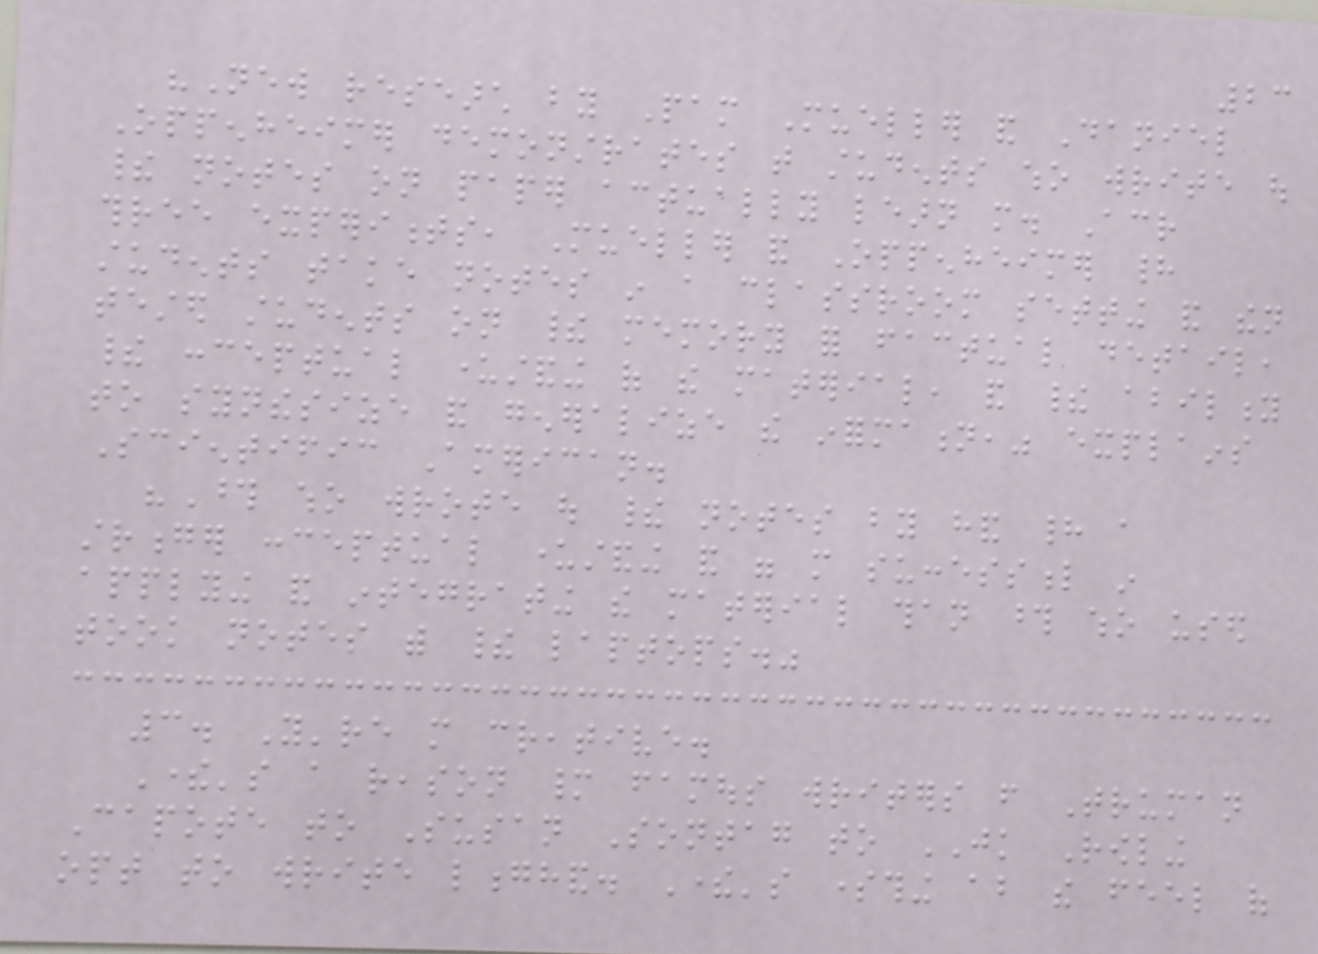23
"New research by Pam Mueller and Daniel
Oppenheimer demonstrates that students who write out
their notes on paper actually learn more. Across
three experiments, Mueller and Oppenheimer had
students take notes in a classroom setting and then
tested students on their memory for factual detail,
their conceptual understanding of the material, and their ability
to synthesize and generalize the information," explains
Scientific American.
"Those who wrote out their notes by hand had a
stronger conceptual understanding and were more successful in
applying and integrating the material than those who used
took notes with their laptops."
3. You're more creative.
There's a reason many famous writers from Truman
Capote to Susan Sontag to JK Rowling
opt to write longhand. There's something about the feel of
